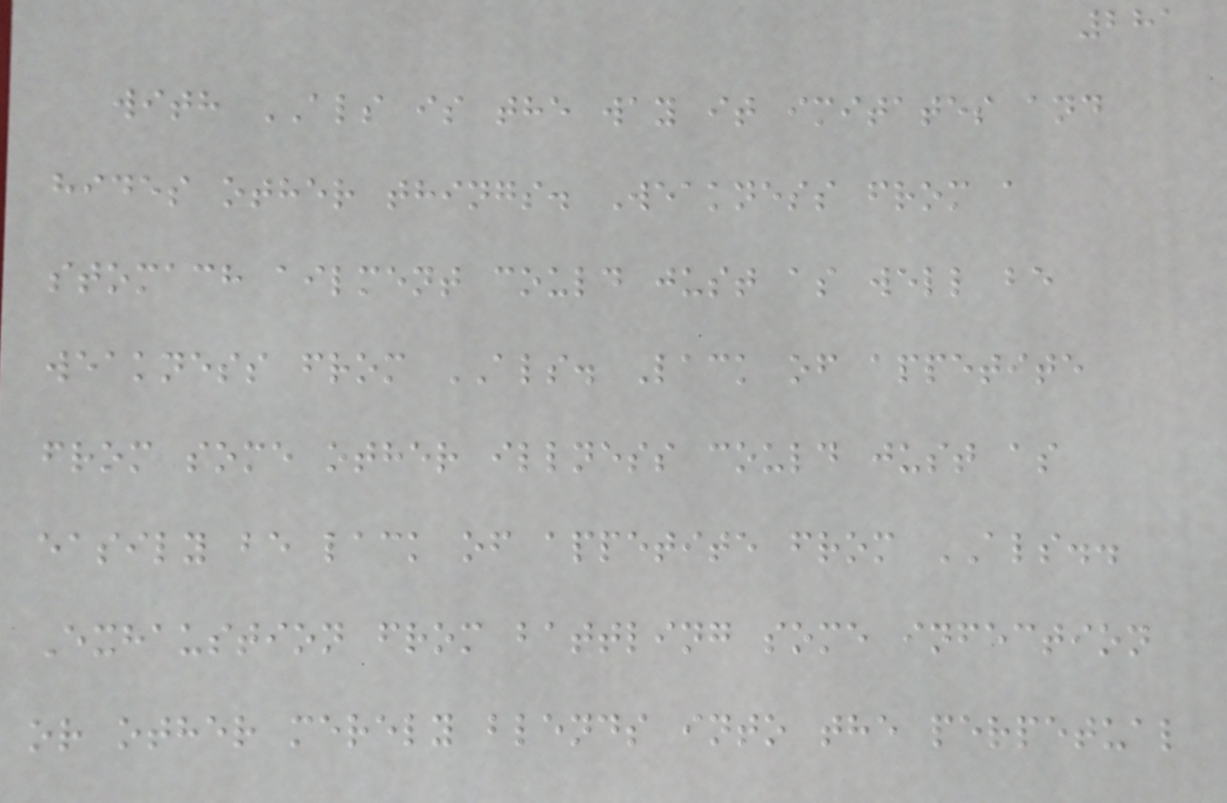281
with ALS is the way it imitates and
hides other things. Weakness from a
stomach ailment could just as well be
weakness from ALS. Lack of appetite
from some other illness could just as
easily be lack of appetite from ALS..
Exhaustion from battling some infection
or other merely blends into the perpetual
